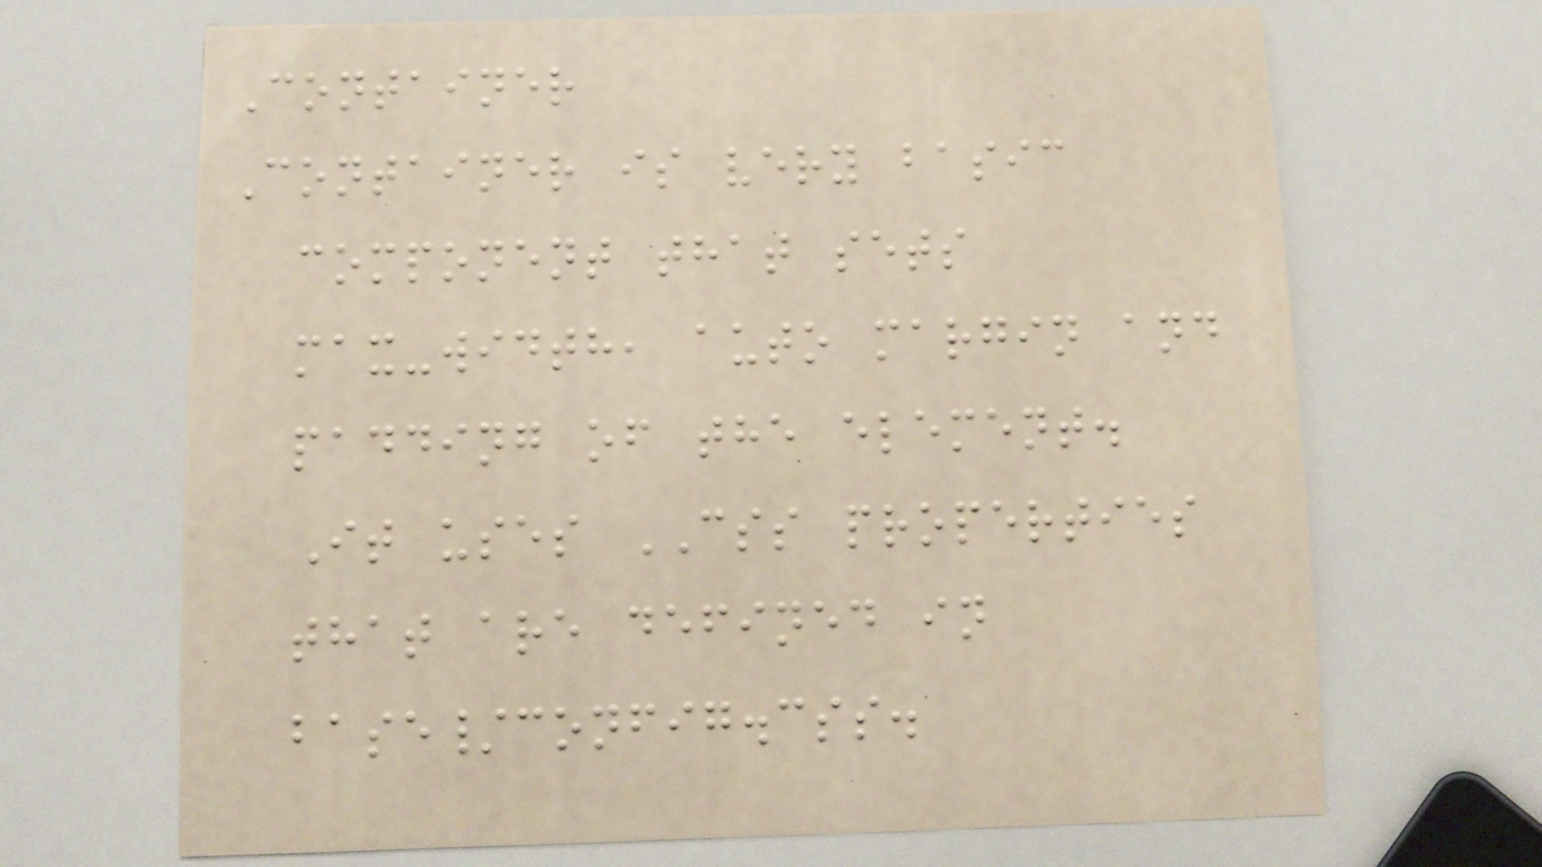Container
Container is very basic
component that sets
max-width, auto margin and
padding of the element.
It uses CSS properties
that are defined in
base/config.css.
